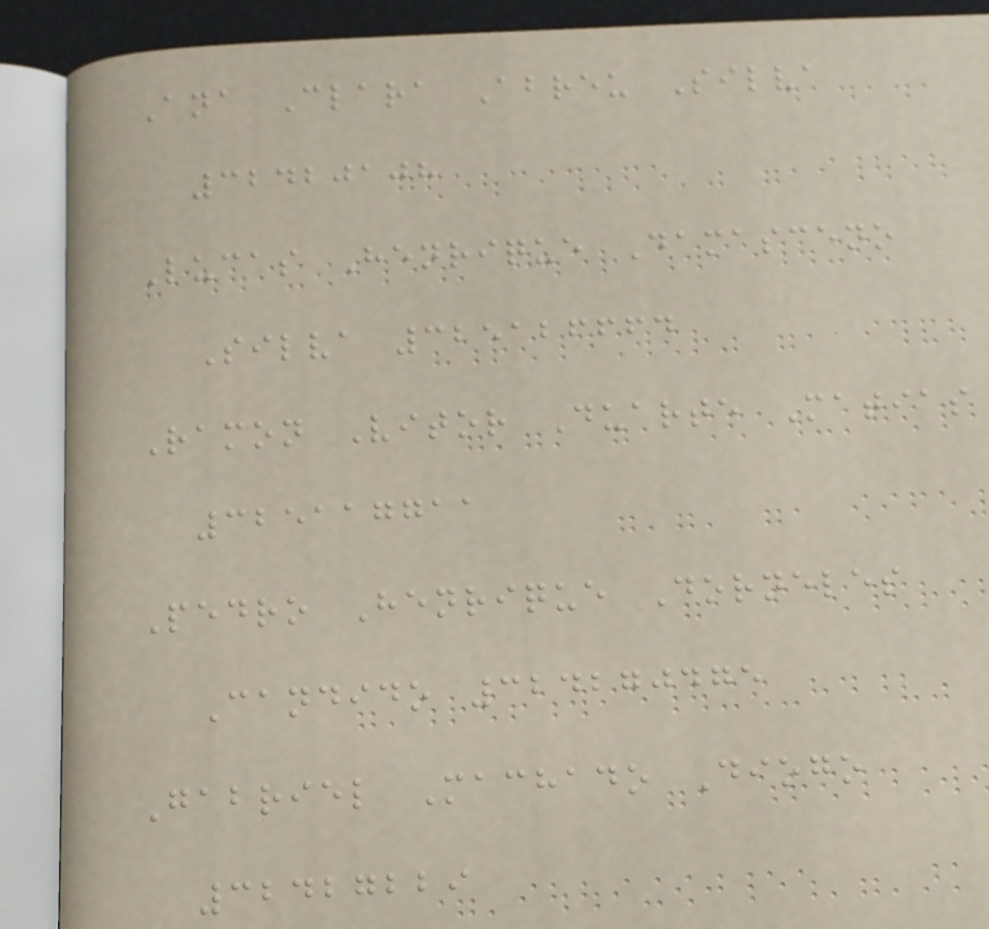Ana Clara Abreu Silva
32420108
Lucas Henrique Damasceno
Silva 325126664
Ramon Vitor Duarte Matias
325117711
Pedro Henrique Dorneles
Candido 324270475
Gabriel Machado Diogo
32427229
